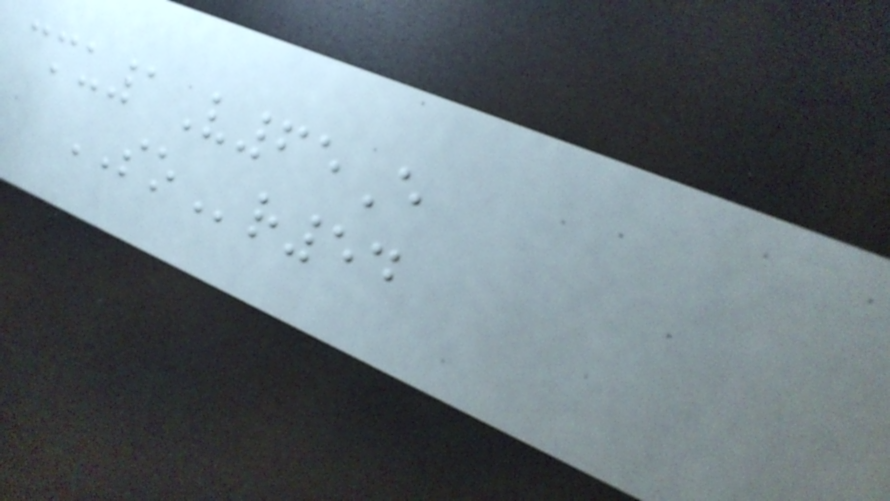cmu1V65E
SOr54
